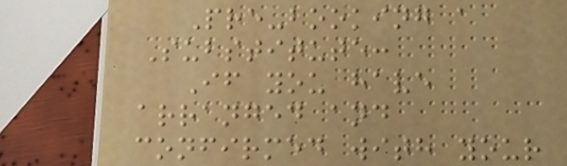Pre-booking a
Substitute:
If you have
arranged and
confirmed with your
